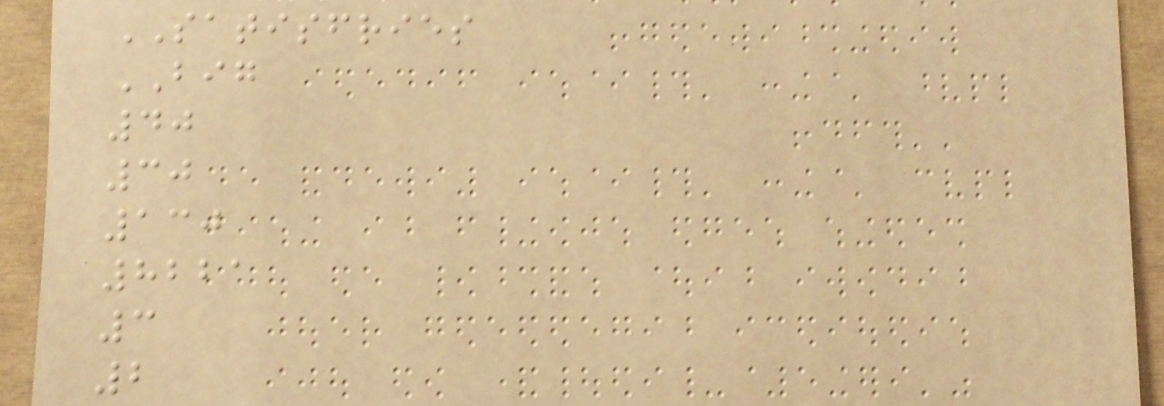SATISFRIES
BIG
40
30
130
8221
3
2
